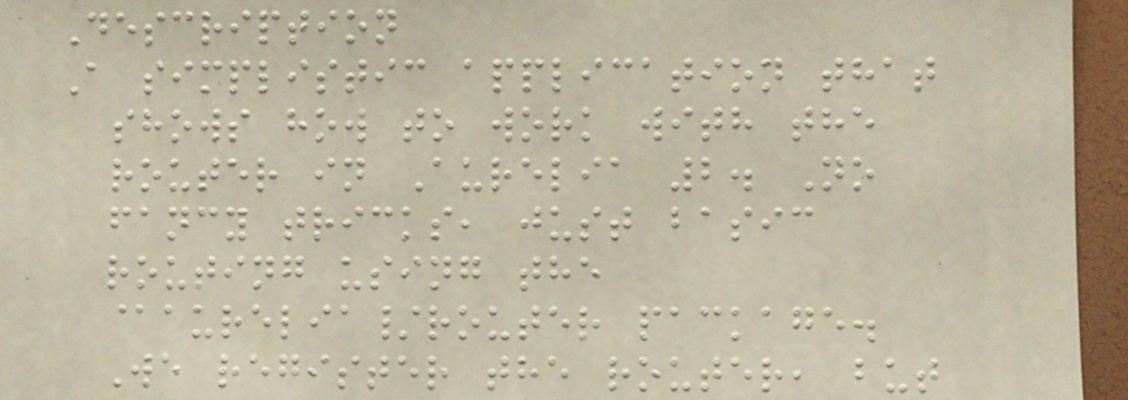Description
A simplistic application that
shows how to work with the
router in Aurelia 2. No
fancy tricks, just basic
routing using the
@aurelia/router package.
We register the router, but
